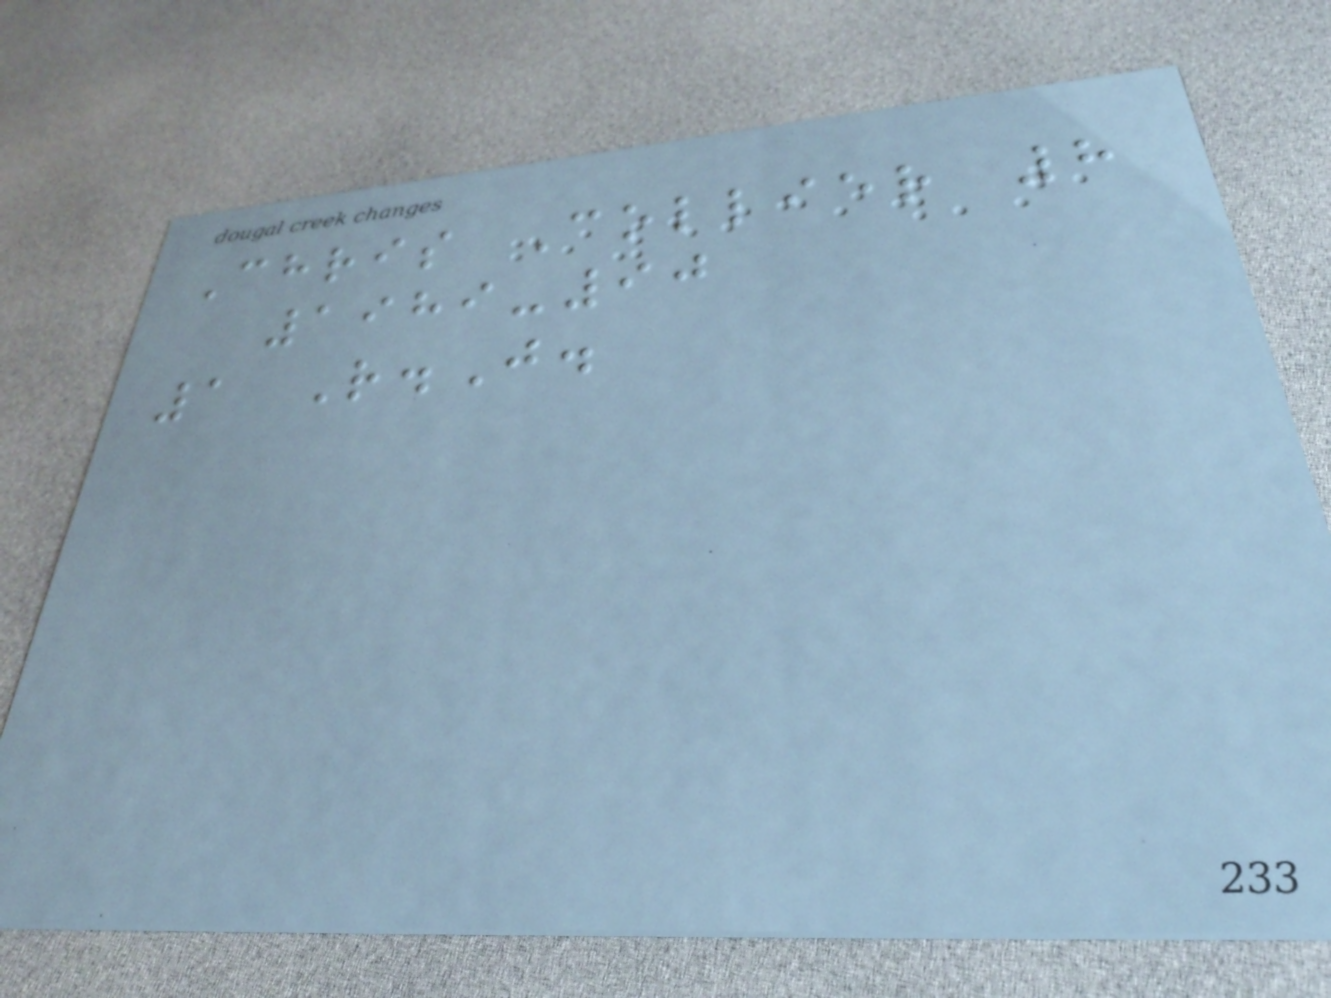Chris Collier 8
1989-90
1 R.J.
